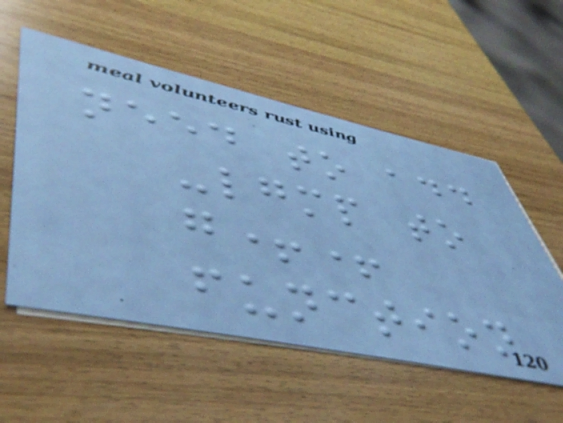need to add
-lgmp to
g++
function
